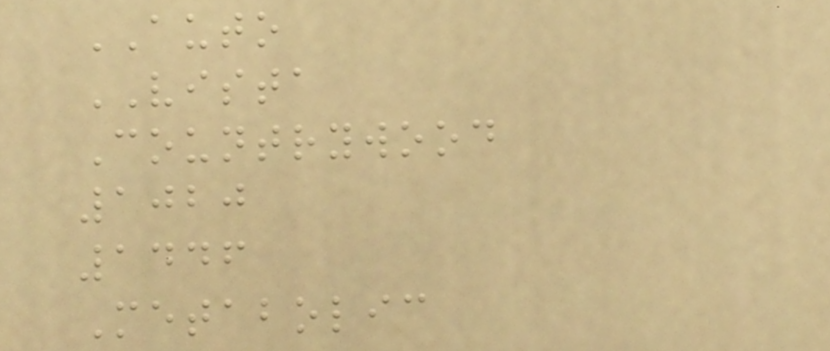AUTO
VISTA
Countrywood
1020
1446
Metabolic
